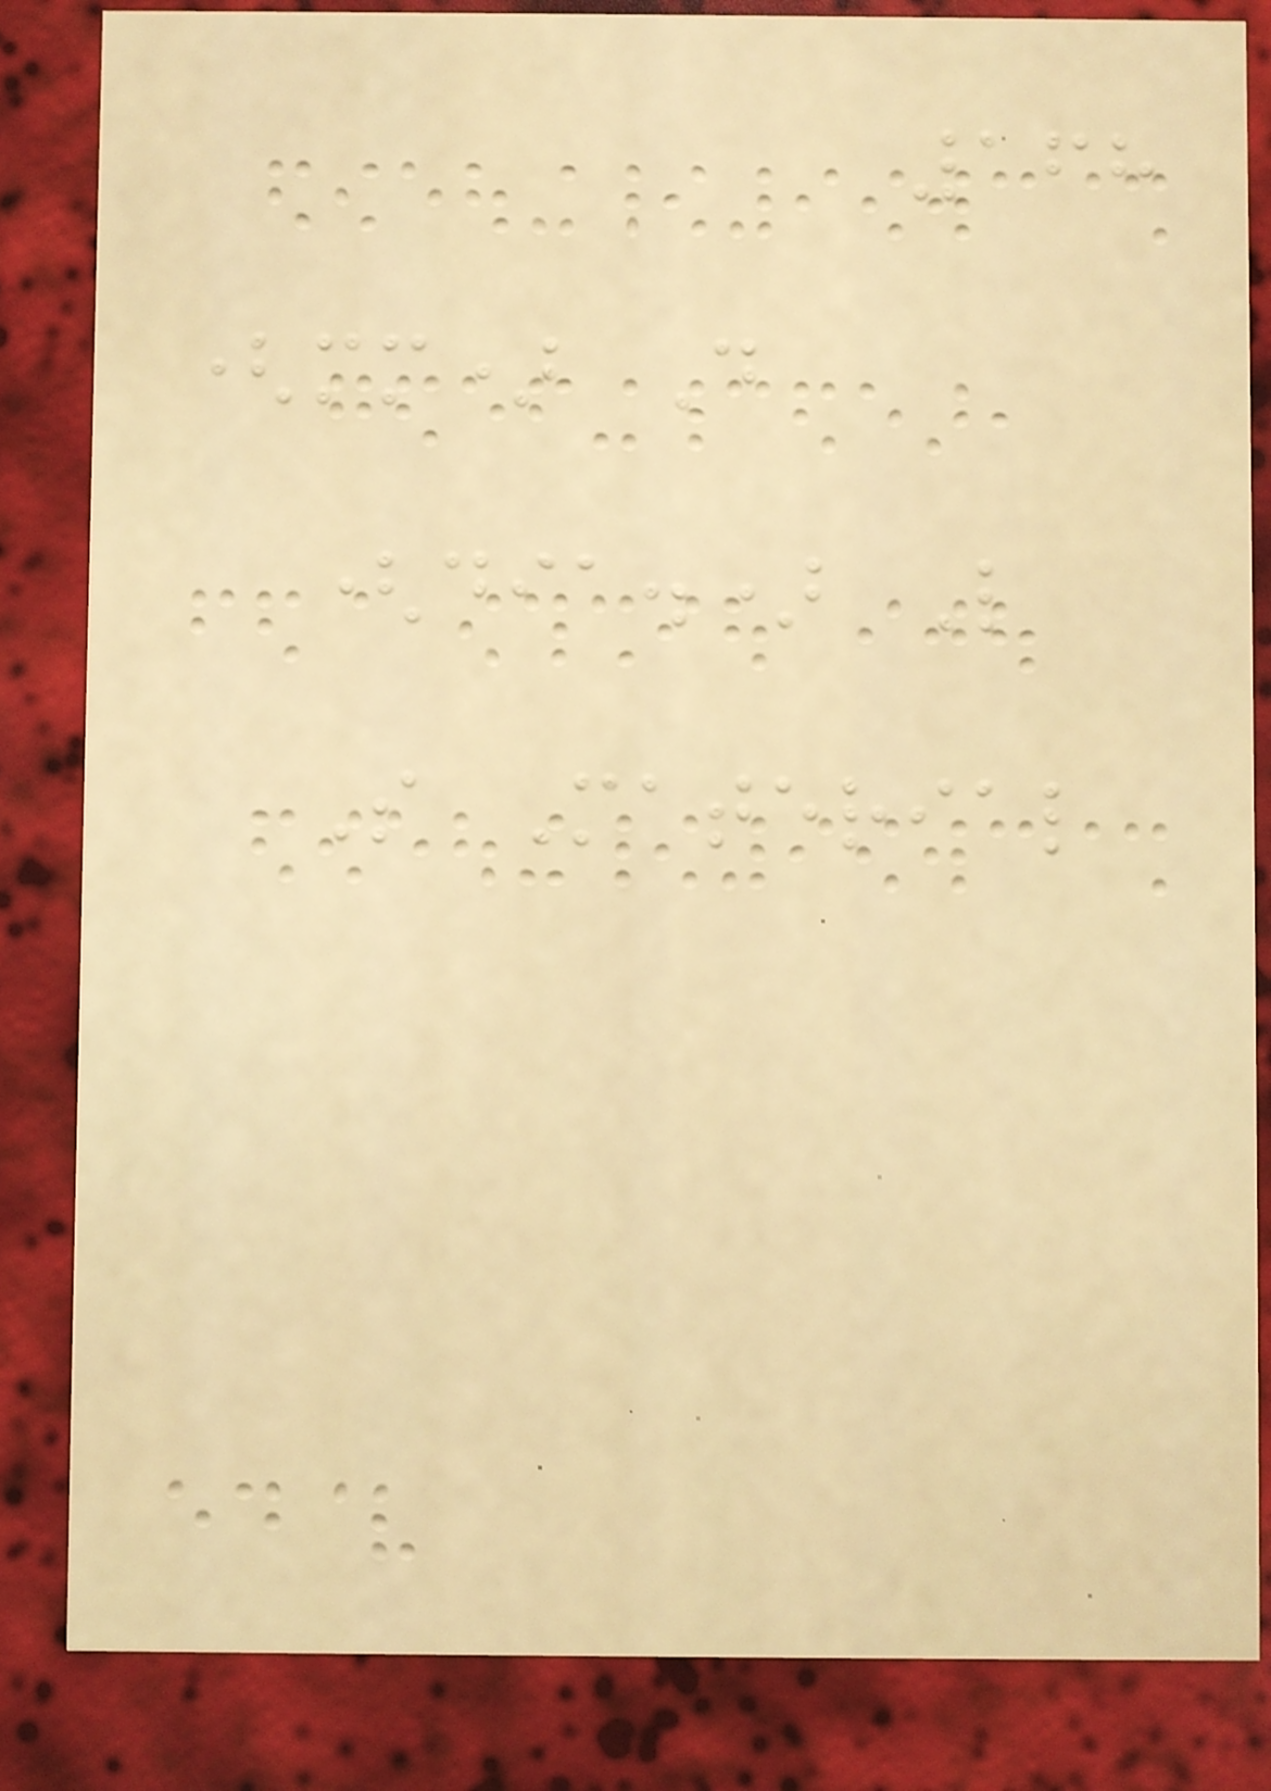168
(mm) D
(dia.) L
S Material
